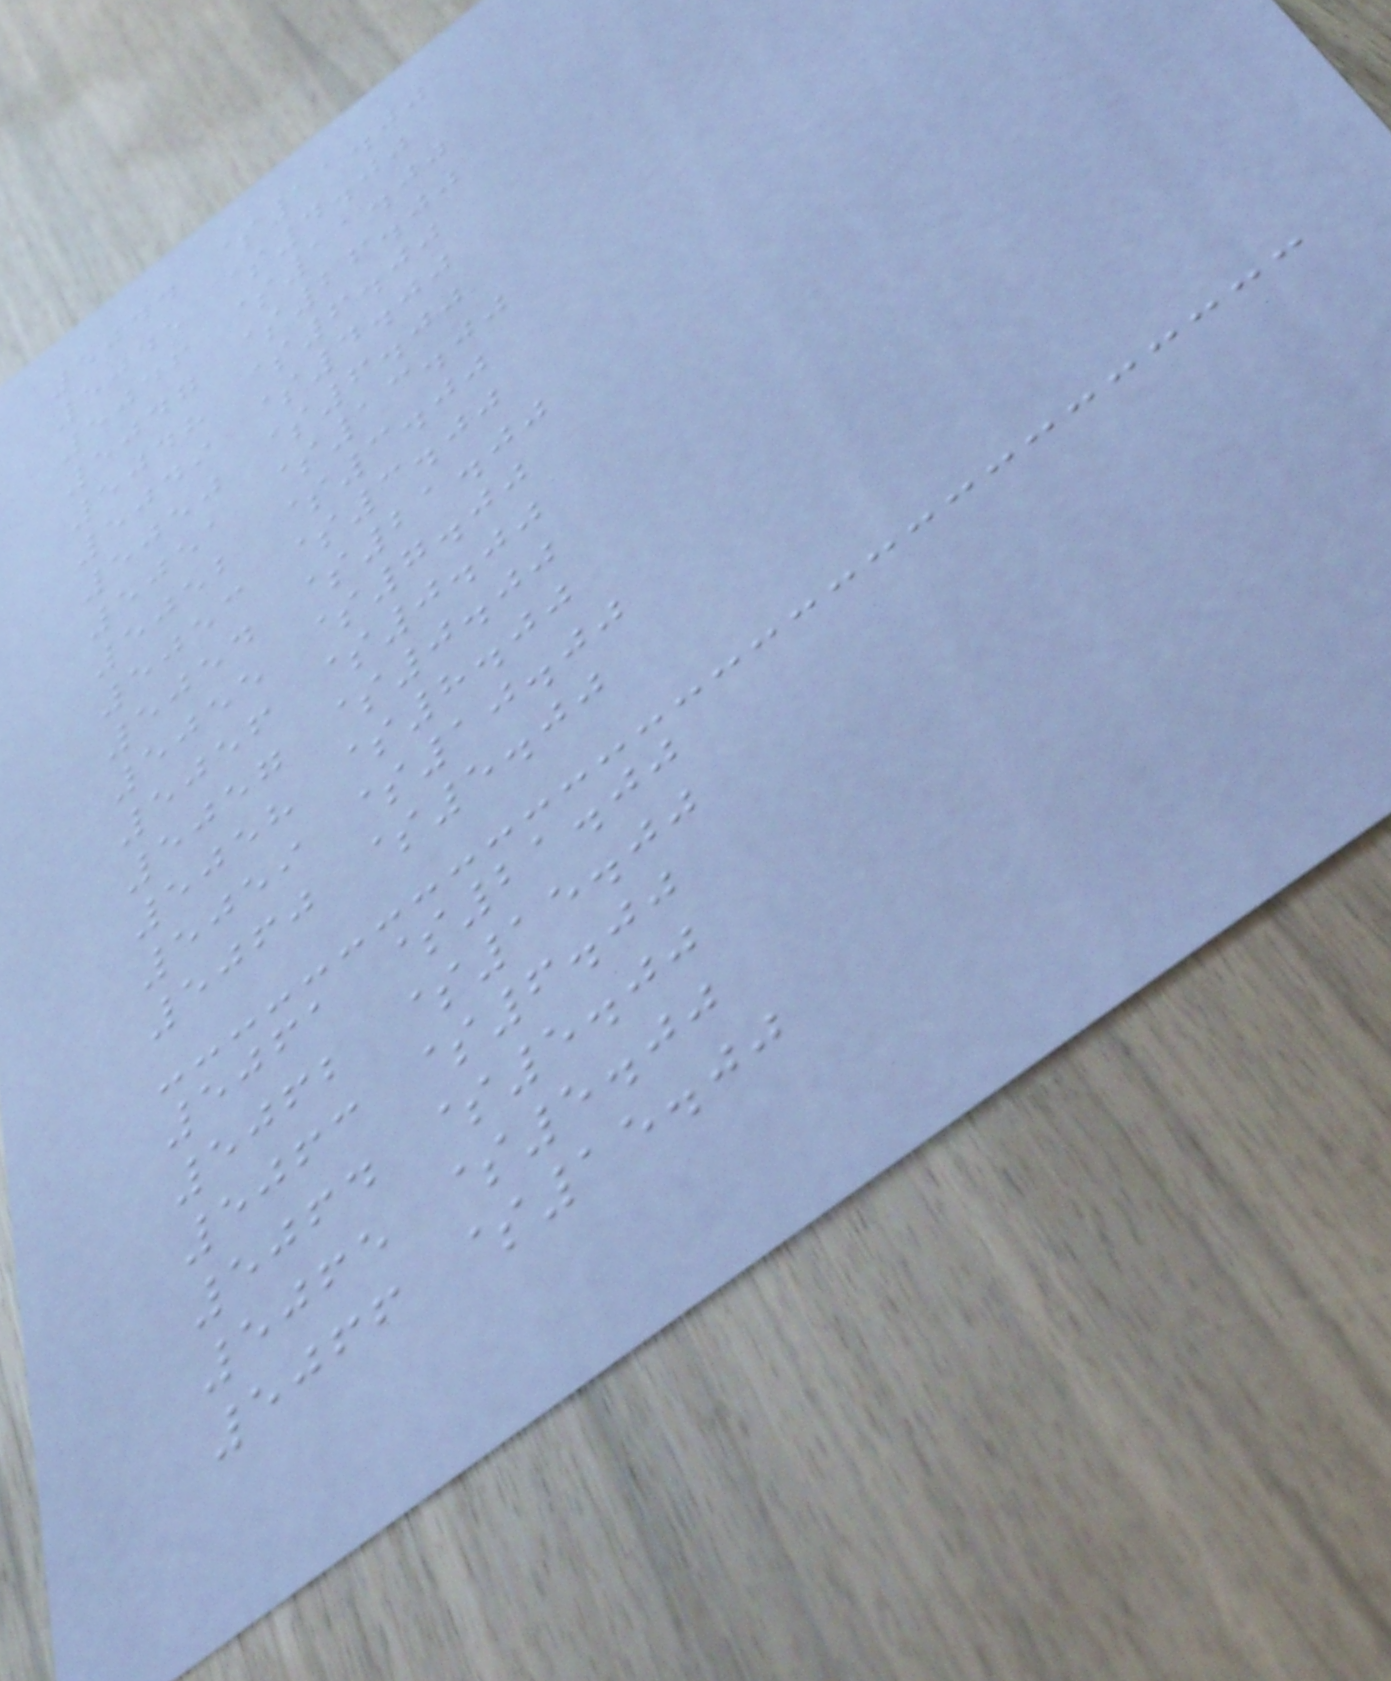5044 $11.00
5045 $4.00
5046 $11.00
5047 $26.00
5048 $6.00
5049 $4.00
5050 $6.00
5051 $13.00
5052 $3.00
5053 $3.00
5054 $21.00
5055 $7.00
5056 $0.00
5057 $0.00
5058 $8.00
5059 $10.00
5060 $5.00
5061 $21.00
5062 $15.00
5063 $6.00
5064 $5.00
5065 $5.00
5066 $15.00
